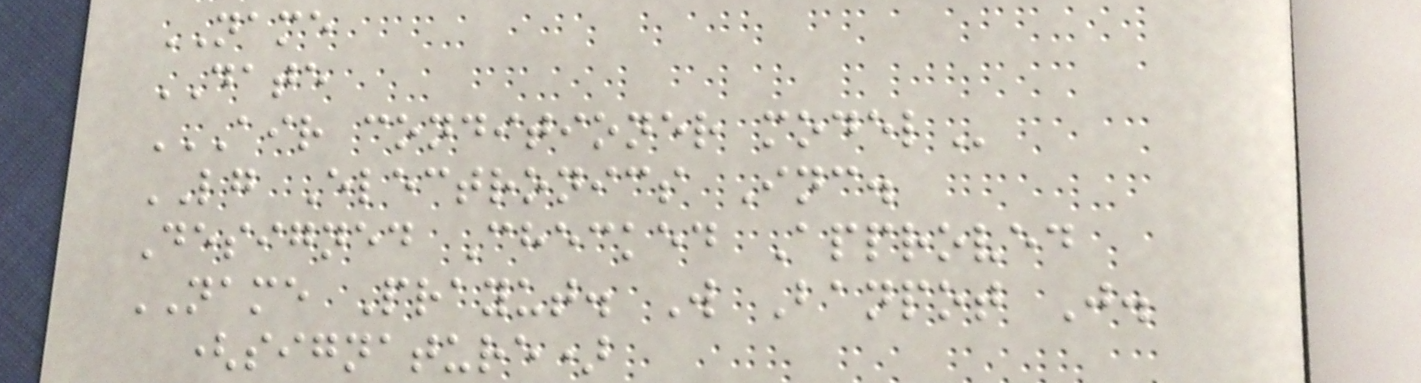NAME
DATE
AIR CONDITIONER MODEL
LG Electronics Inc.
Designed Checked Approved
NAME Prayut. W Banpot J.
(signature)
